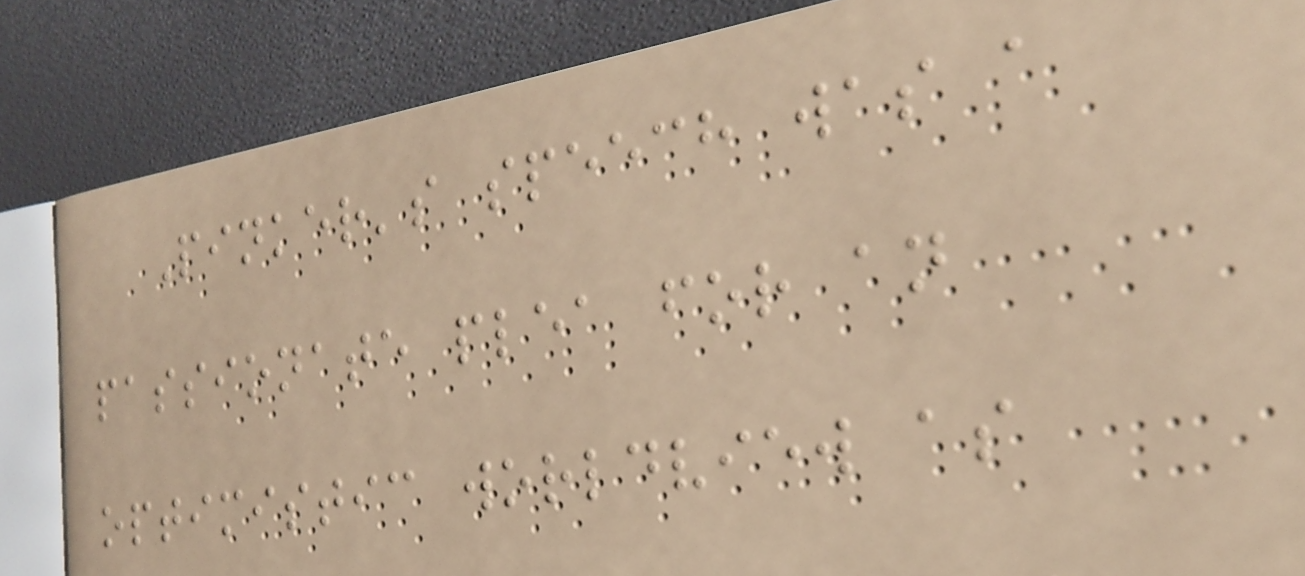Pinker's speech was a
passionate plea for an
optimistic worldview as
